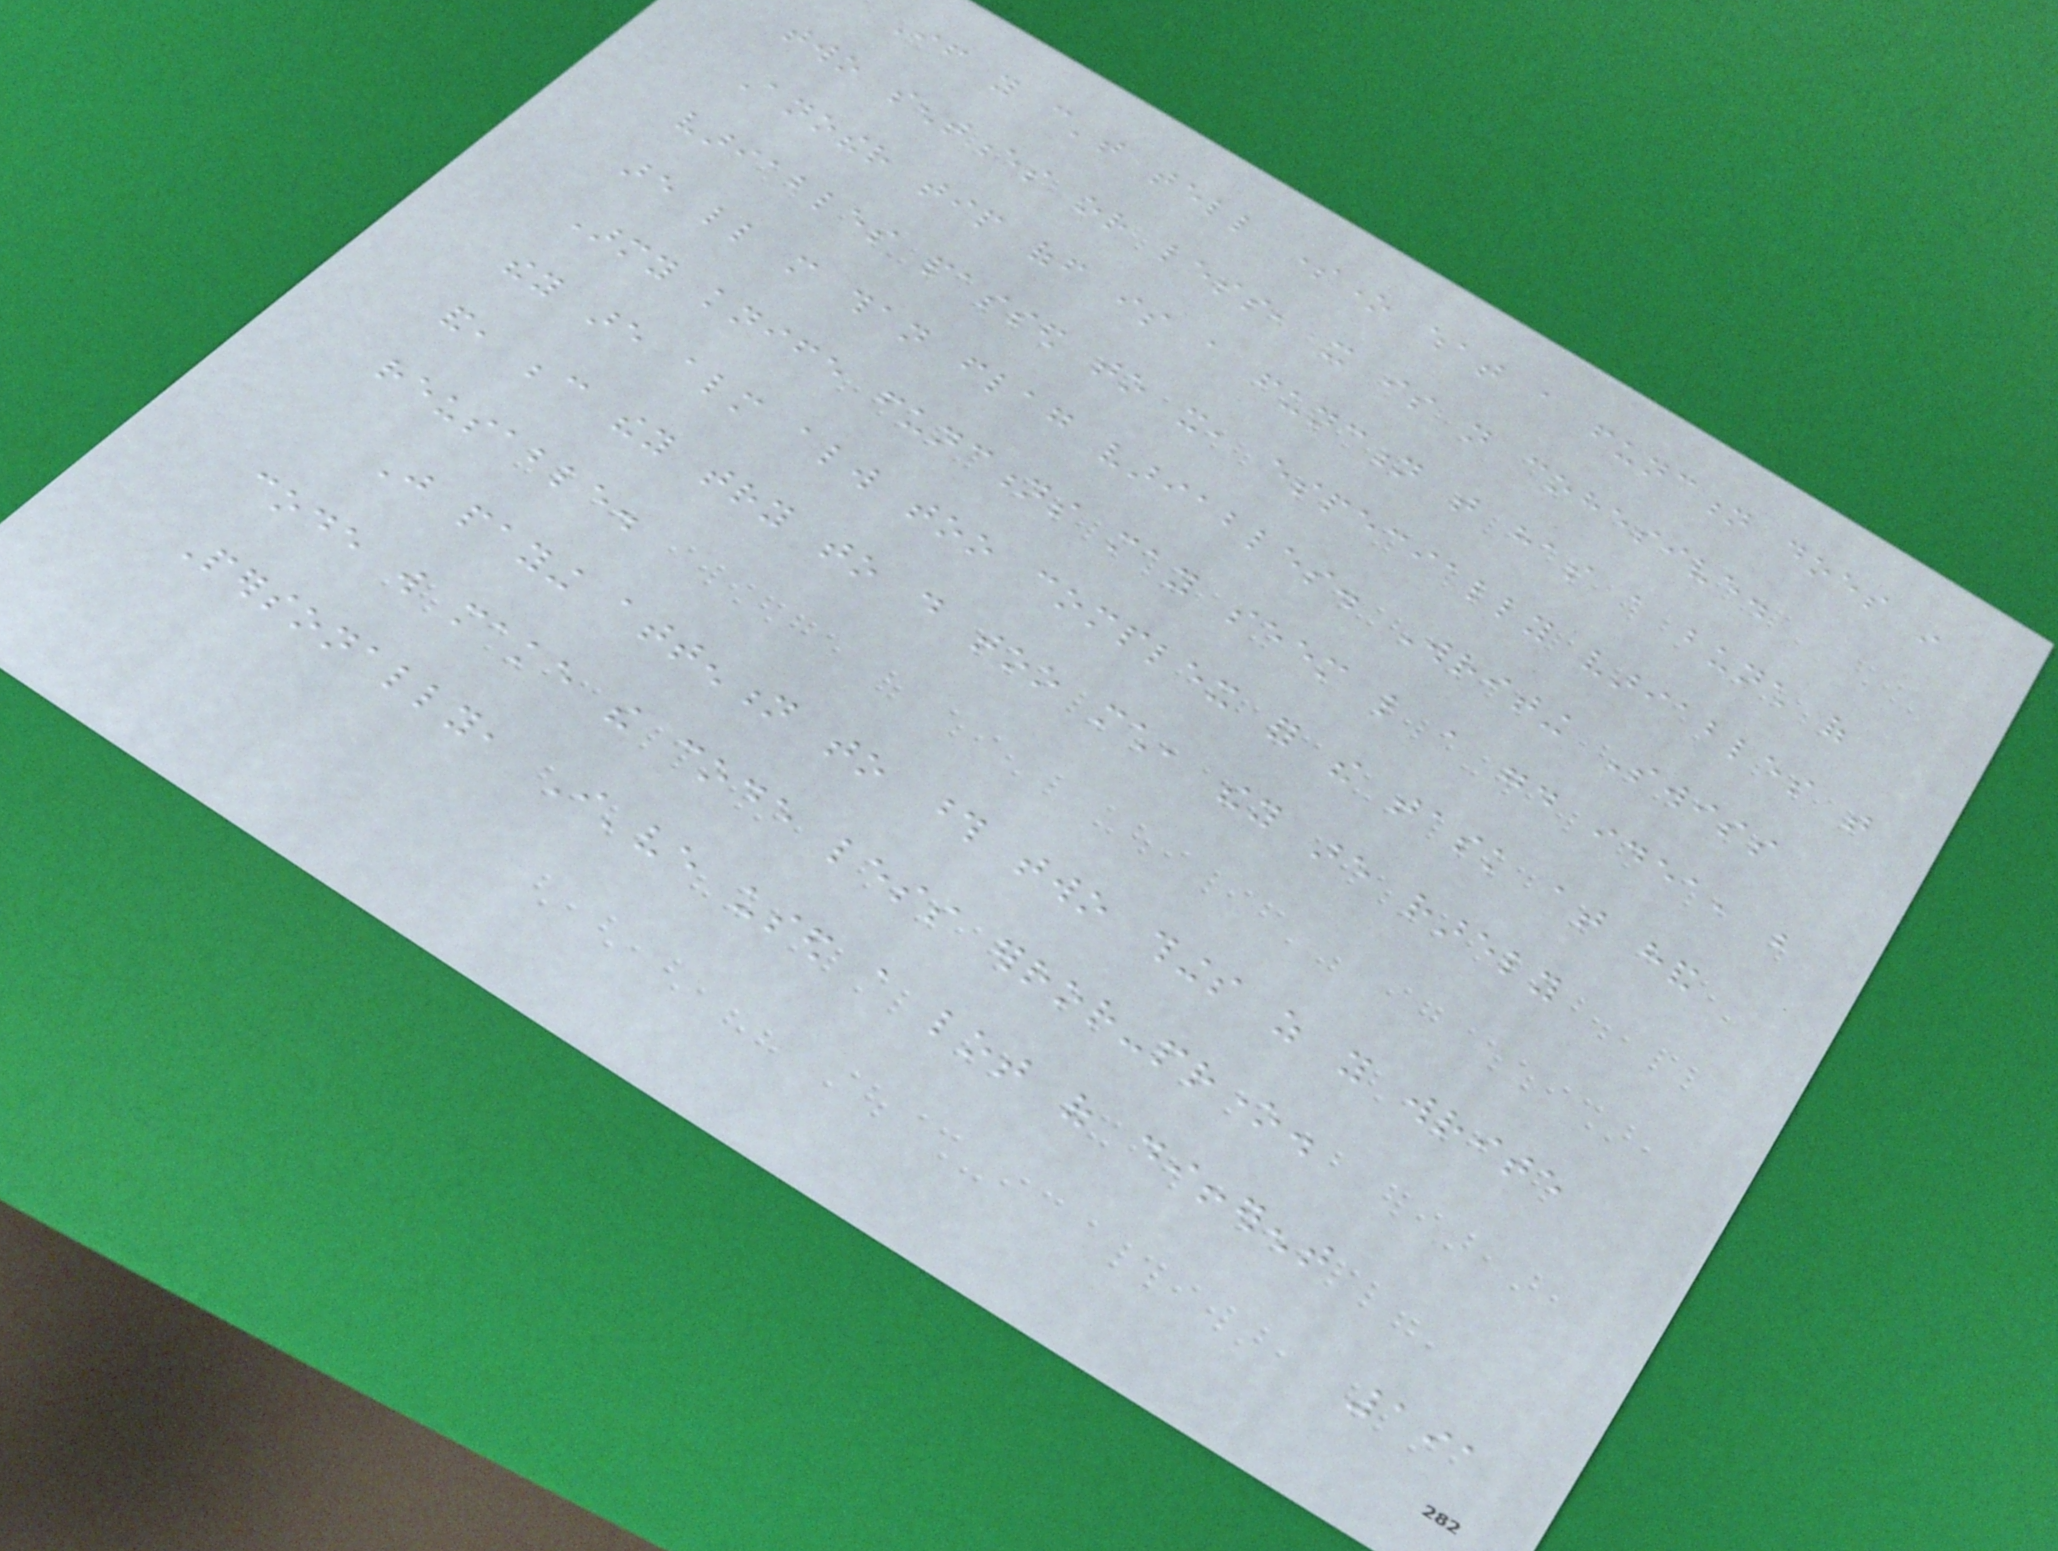If you can't tell someone what a function does in
two sentences or less, it is not cohesive.
Another tip off is a function that has a bunch of
variables passed to it, especially variables that
are little more than flag variables. Writing Swiss
Army knife functions may seem like a good idea, but
they are almost always too complex for the task at hand
and, because they try to do too much, they are rarely
reusable.
Just paying attention to those two things as you write
code will make the code less error-prone.
Personally, I've used a lot of different
191
